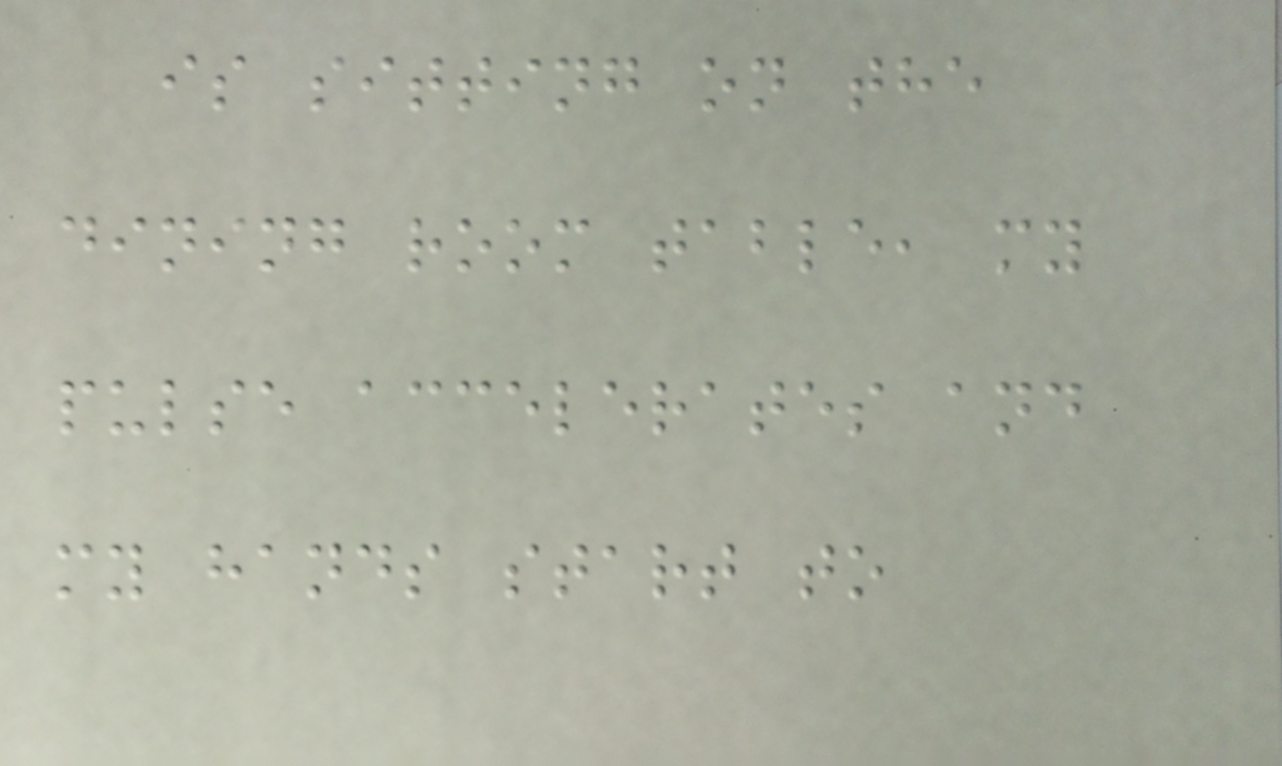is sitting on the
dining room table, my
pulse accelerates and
my hands start to
